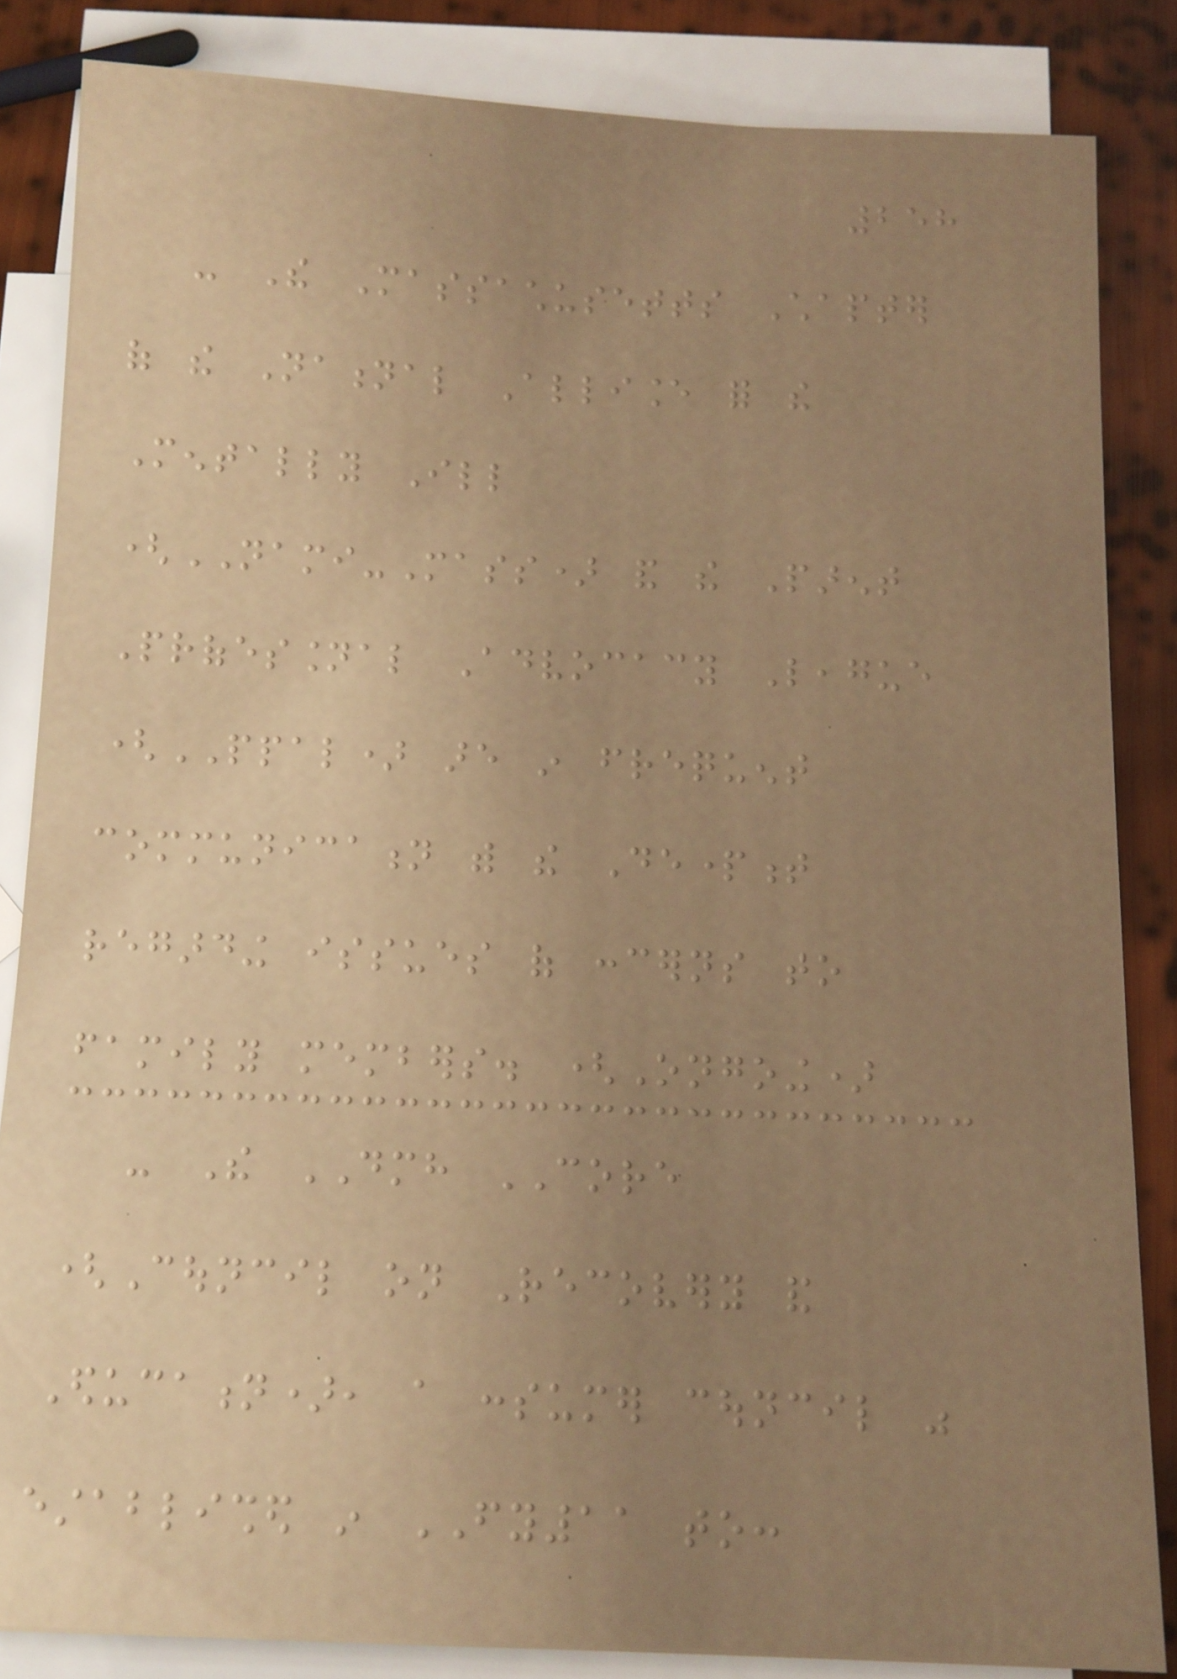258
- The Massachusetts Chapter
of the National Alliance for the
Mentally Ill
(NAMI-Mass) and the Parent
Professional Advocacy League
(PPAL) are in frequent
communication with the Department
regarding issues of concerns to
family members. (Ongoing)
- The DMH CORE
(Council on Recovery and
Education), a consumer council was
established in FY11 to:
